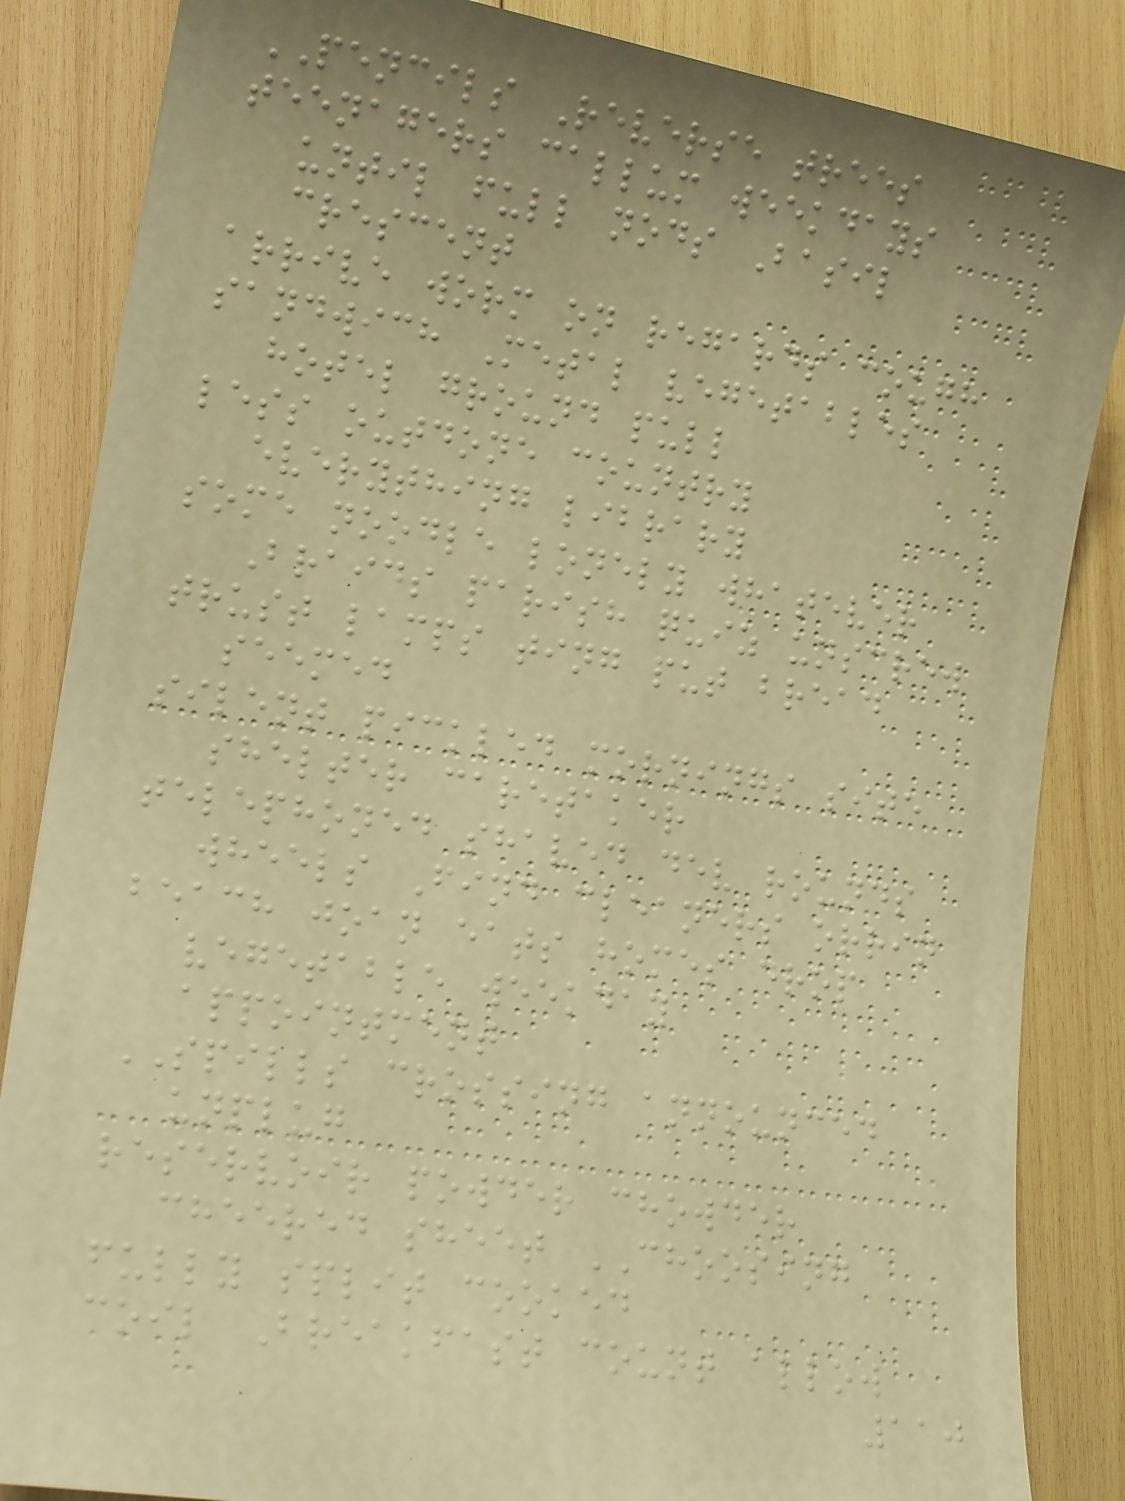PENCILS Reverse trees
teenagers callum weekdays
until full nods Basil
crescent
arrive worm on regards cough
sandwich Metal vegetables
hotel ground pull
less outdone country
everything library
some noodle lonely whatever
Braids parish quiz unscrew
trust lamps ting put bread
seemed
silent pickled mornings site
shelter caretaker
telephoned shaved dev rounds
wheels Find cleaners orrin
beach joan eats homes drop
vegetable weekday
appointment
SPILLS crossing announced
unplug
reservoir powder chowder
cheered sheet CHOOSING
fully split cooked
coil Breakfast count allow
110
